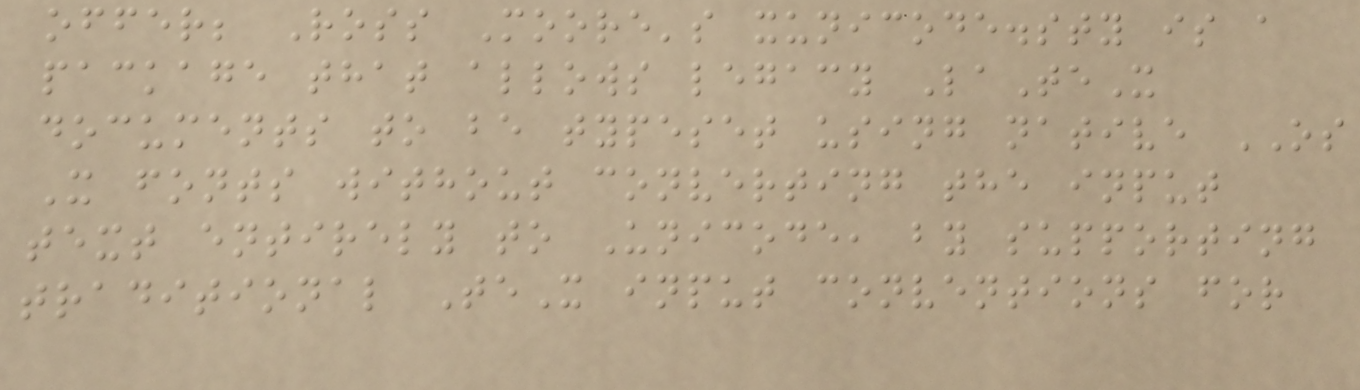offer; Ross Moore's xunicode.sty is a
package that allows legacy LaTeX
documents to be typeset using native OS
X fonts without converting the input
text entirely to Unicode, by supporting
traditional TeX input conventions for
